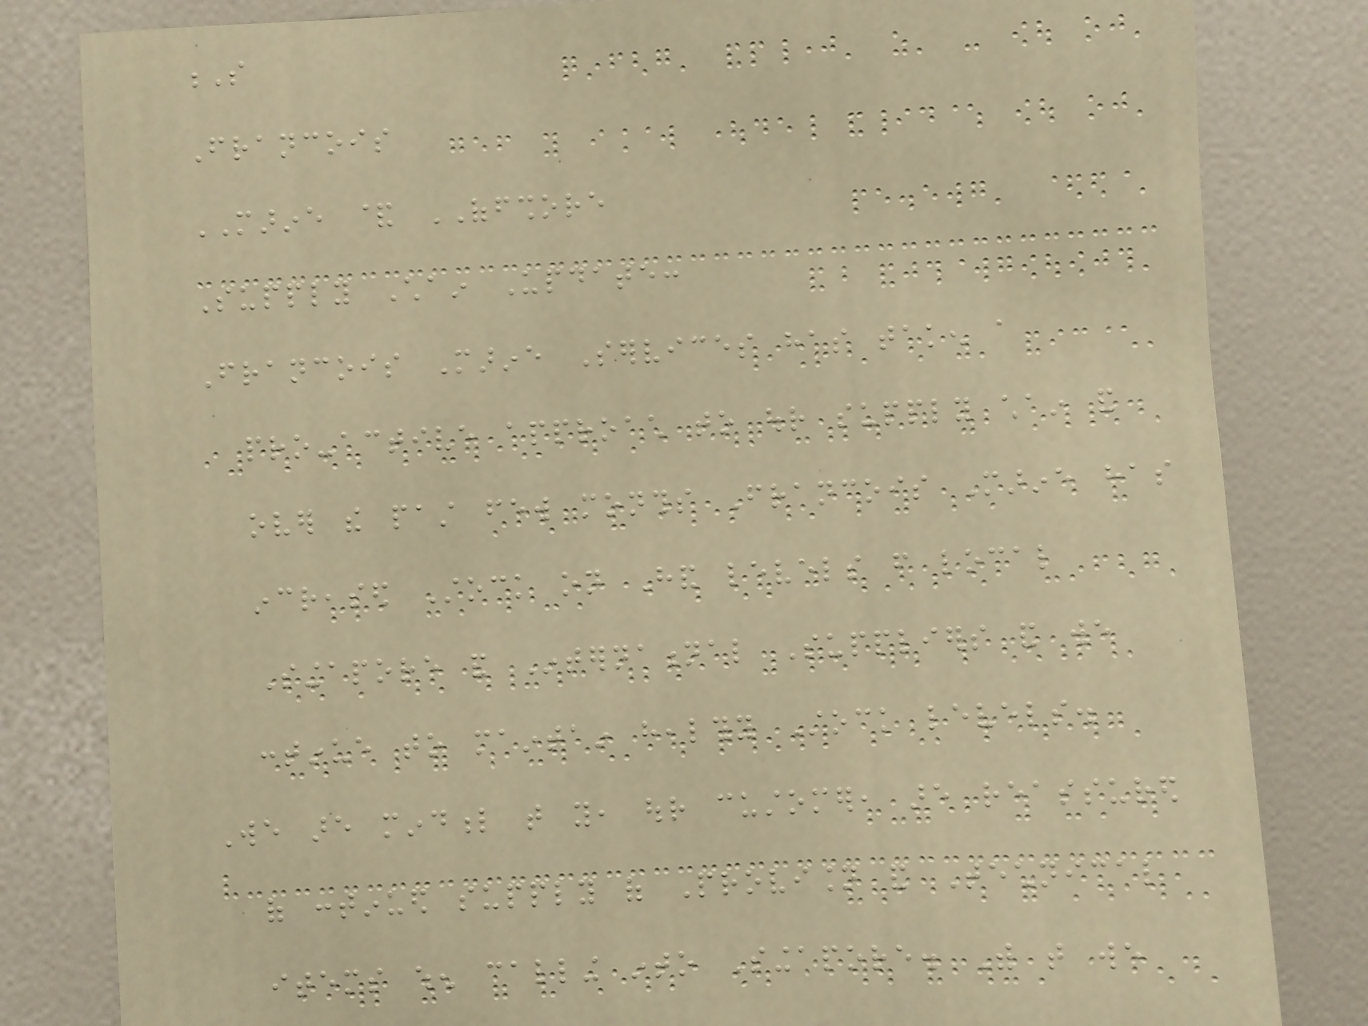S
Francois
MARINE & OFFSHORE
Supply Chain Update:
Francois Marine Services has taken a
pro-active approach to our supply chain and
over the past few months Francois Marine has
increased Stock on Hand levels from local
Singapore and International Suppliers and we
continue to maintain healthy Stock levels.
We are mindful that you, our customer, are reassured
of continued supply of Provision and Technical
items when calling into Singapore. With that we
